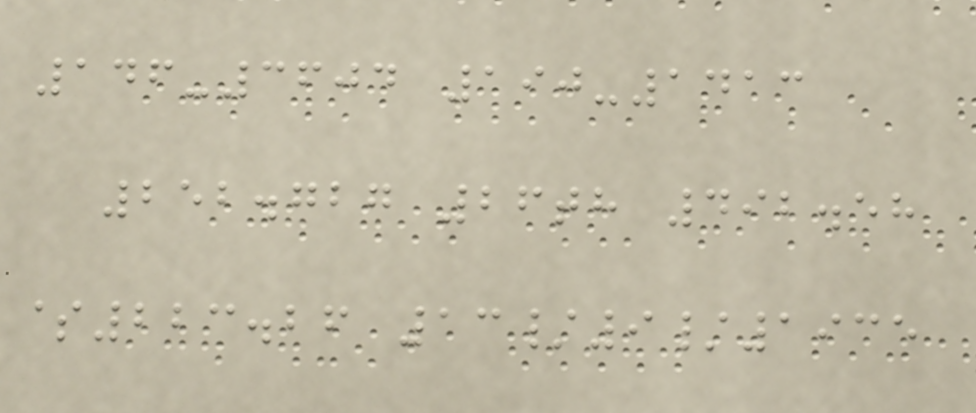146-3604 190-1413
252.727 26th 492.58
$223.26 13/9/1935
